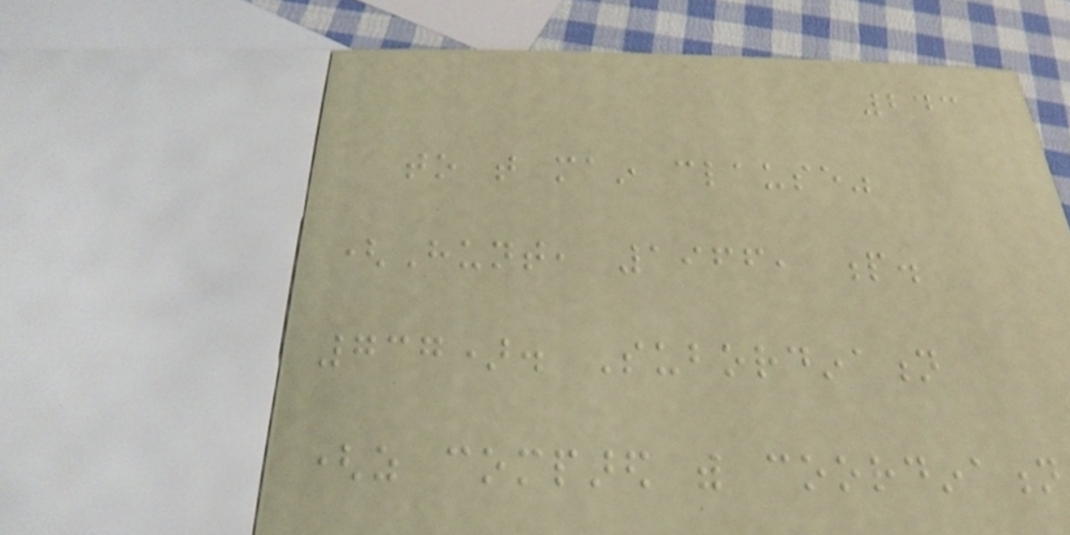243
to that main clause"
(Hunt, 1966, p.
737). Subordination
(as compared with coordination
